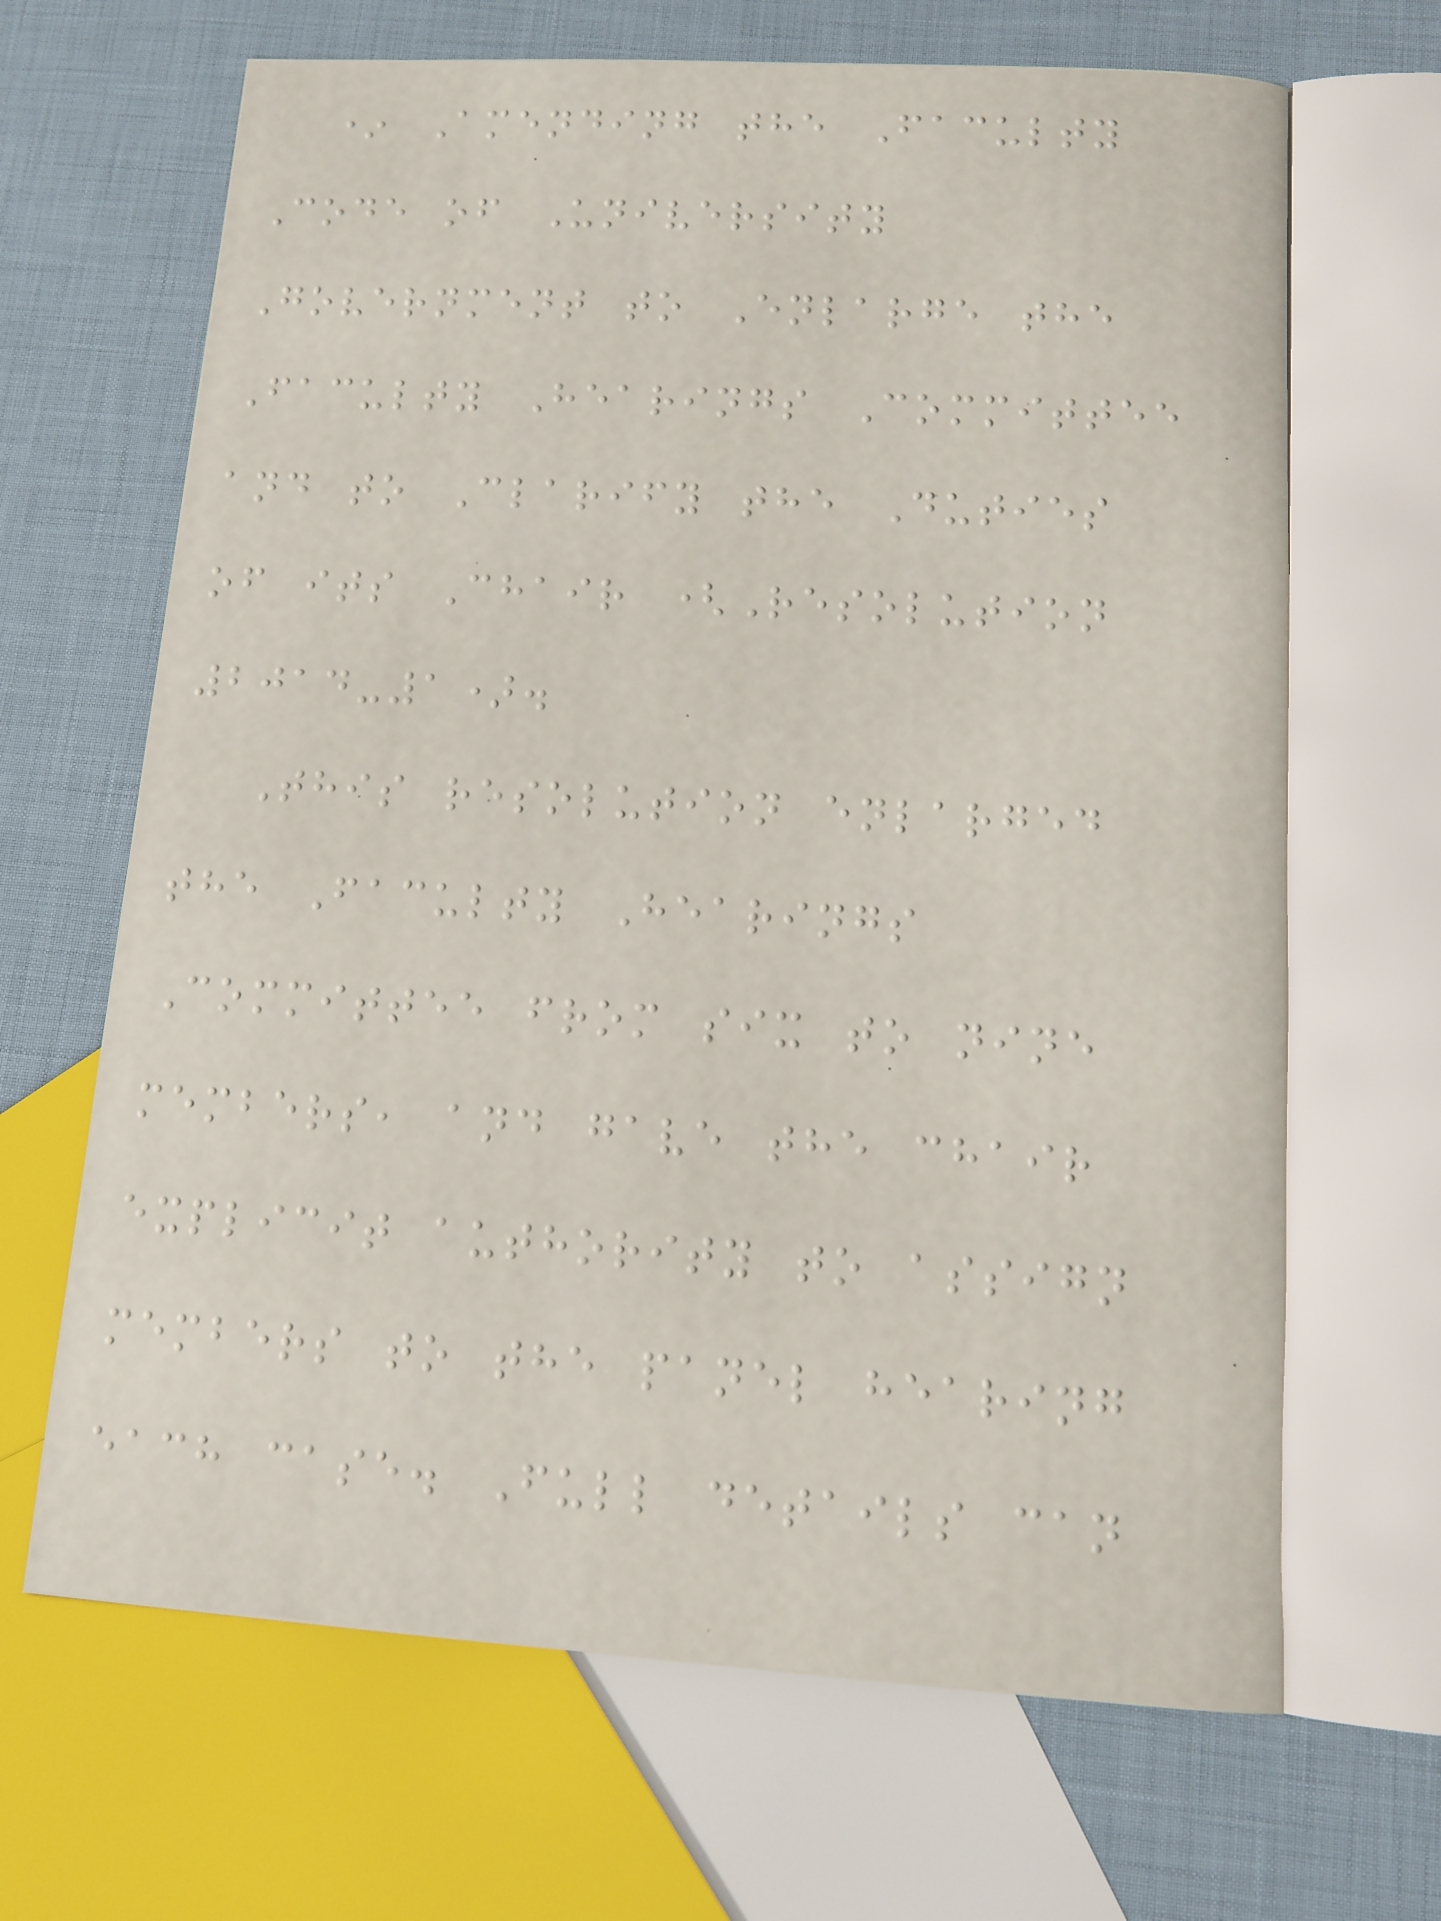* Amending the Faculty
Code of University
Government to Enlarge the
Faculty Hearings Committee
and to Clarify the Duties
of its Chair (Resolution
2014-1).
This resolution enlarged
the Faculty Hearings
Committee from six to nine
members, and gave the chair
explicit authority to assign
members to the panel hearing
each case. Full details can
